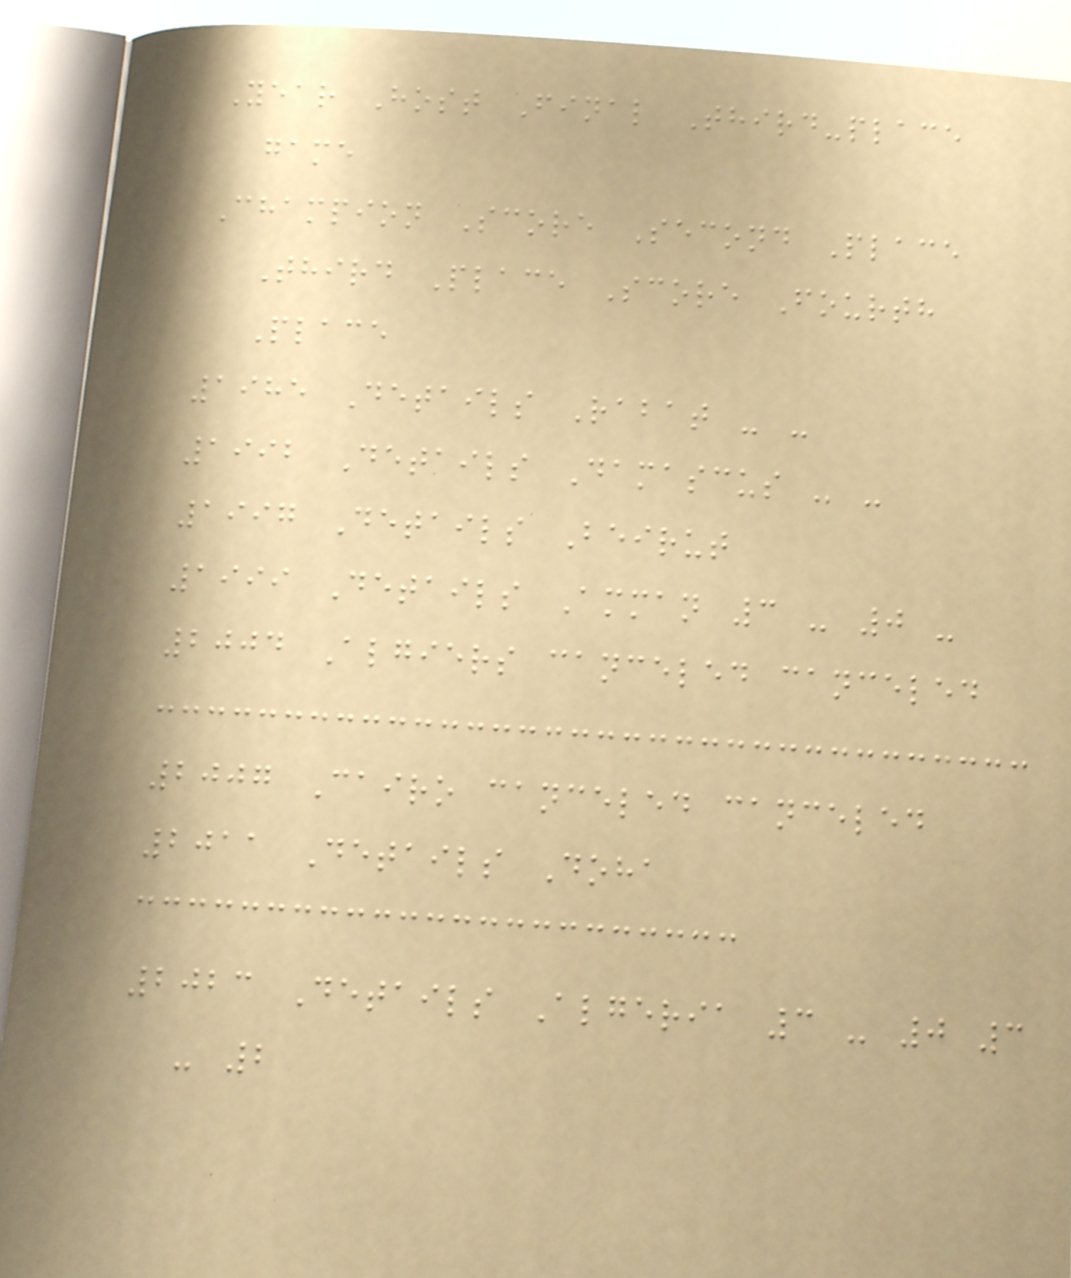Year Host Final Third-place
game
Champion Score Second Place
Third Place Score Fourth
Place
1985 Details Rabat - -
1992 Details Damascus - -
1997 Details Beirut
1999 Details Amman 3 - 0 -
2004 Algiers canceled canceled
2007 Cairo canceled canceled
2011 Details Doha
2023 Details Algeria 3 - 0 3
- 2
